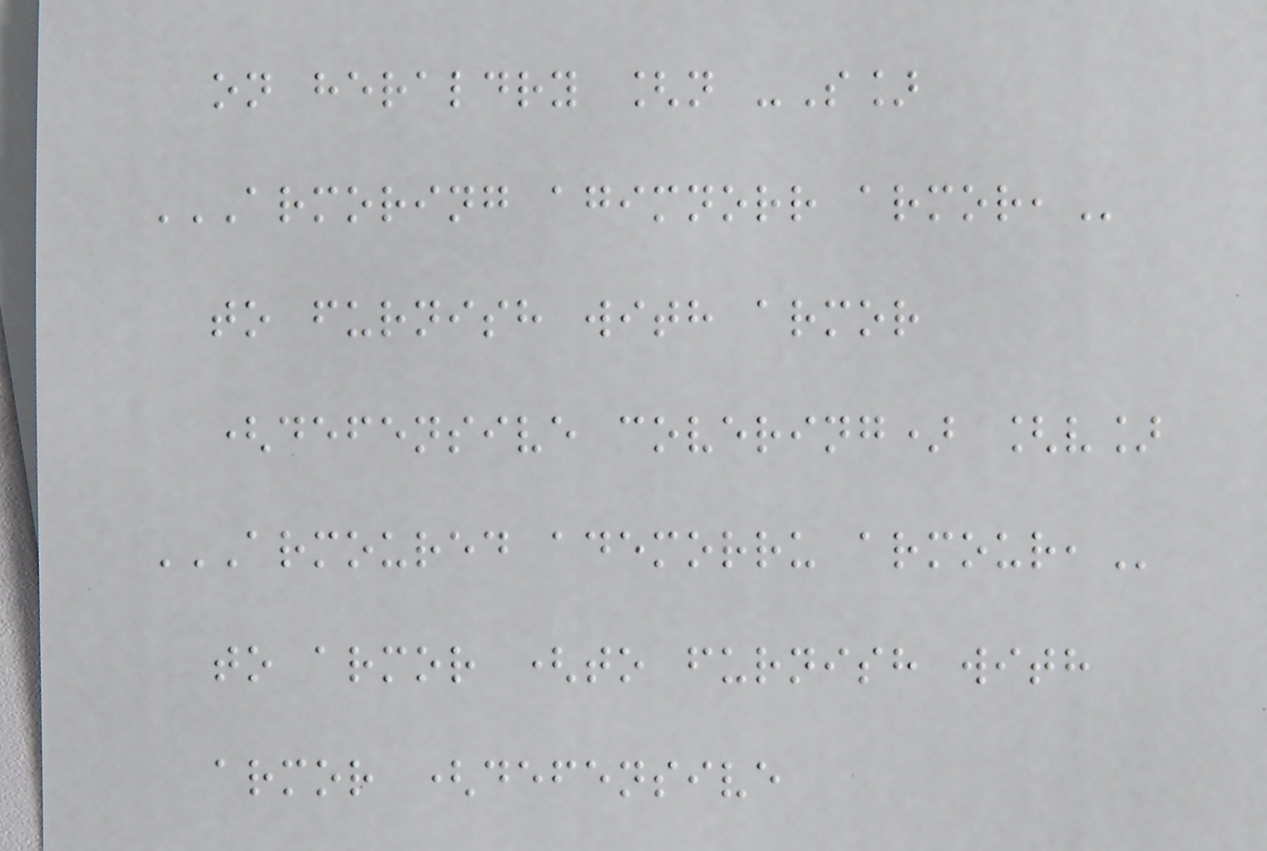on heraldry [n -S]
ARMORING AGIMNORR ARMOR,
to furnish with armor
(defensive covering) [v]
ARMOURED ADEMORRU ARMOUR,
to armor (to furnish with
armor (defensive
